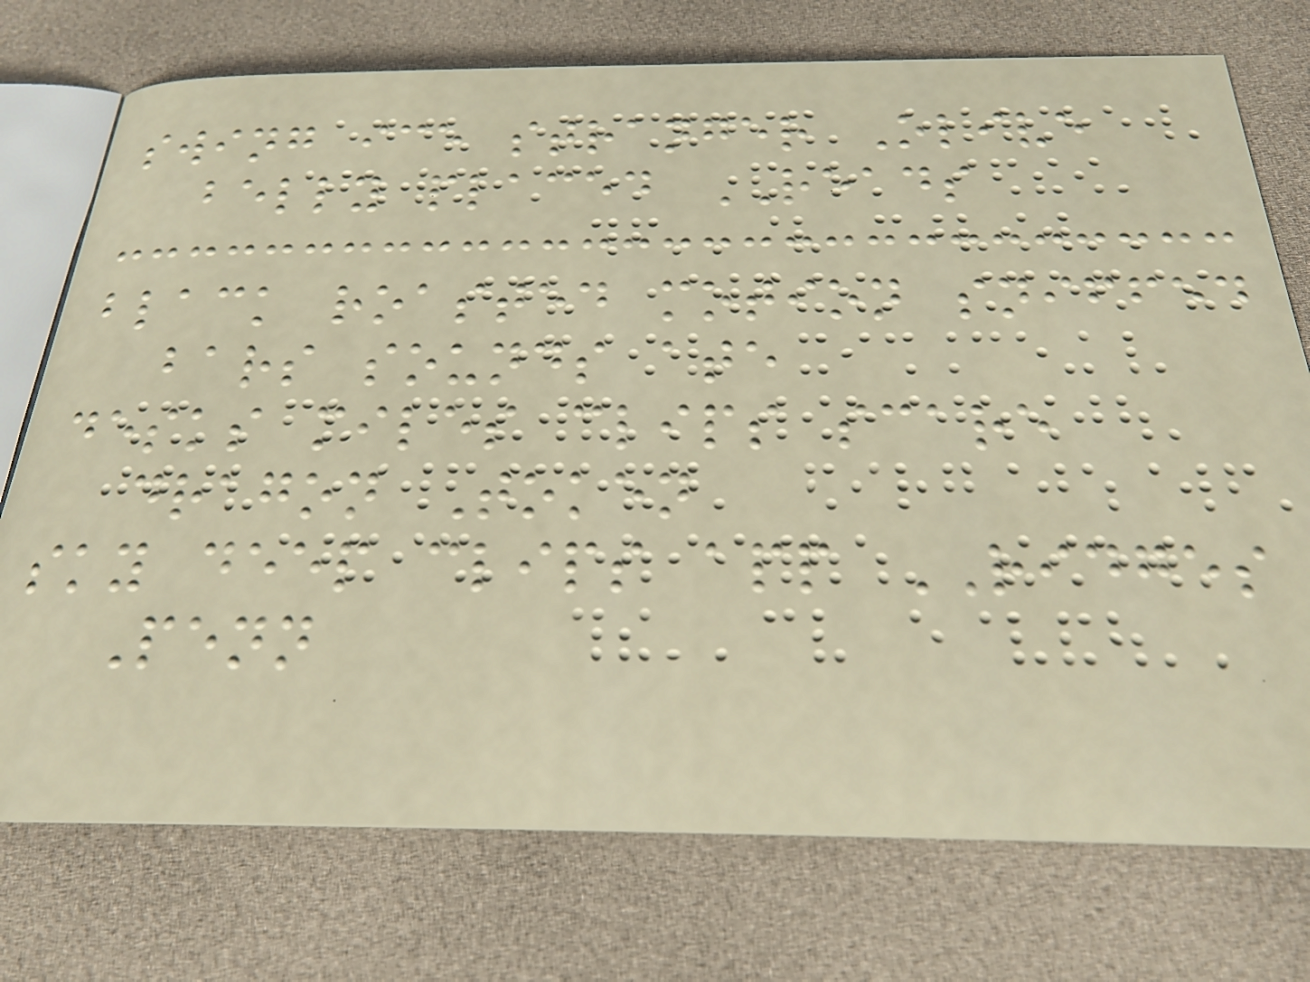swing ice stranger Olive
belly placed READS
black roasted motion sniffed
bars sounds ate
desks miles clips scare
dragon Token
sky deep clips app RIDGES
Penn
